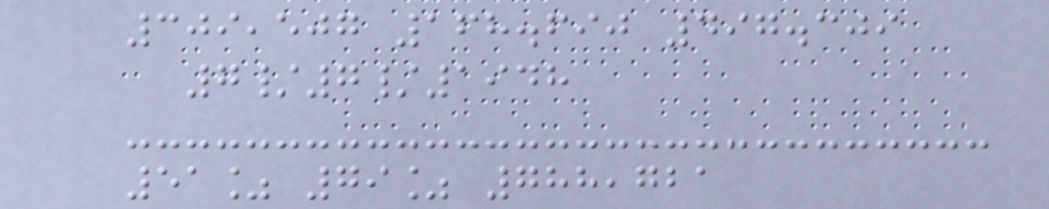309,507 168.690 497.309
7/7/1948
51% 79% 788,721
